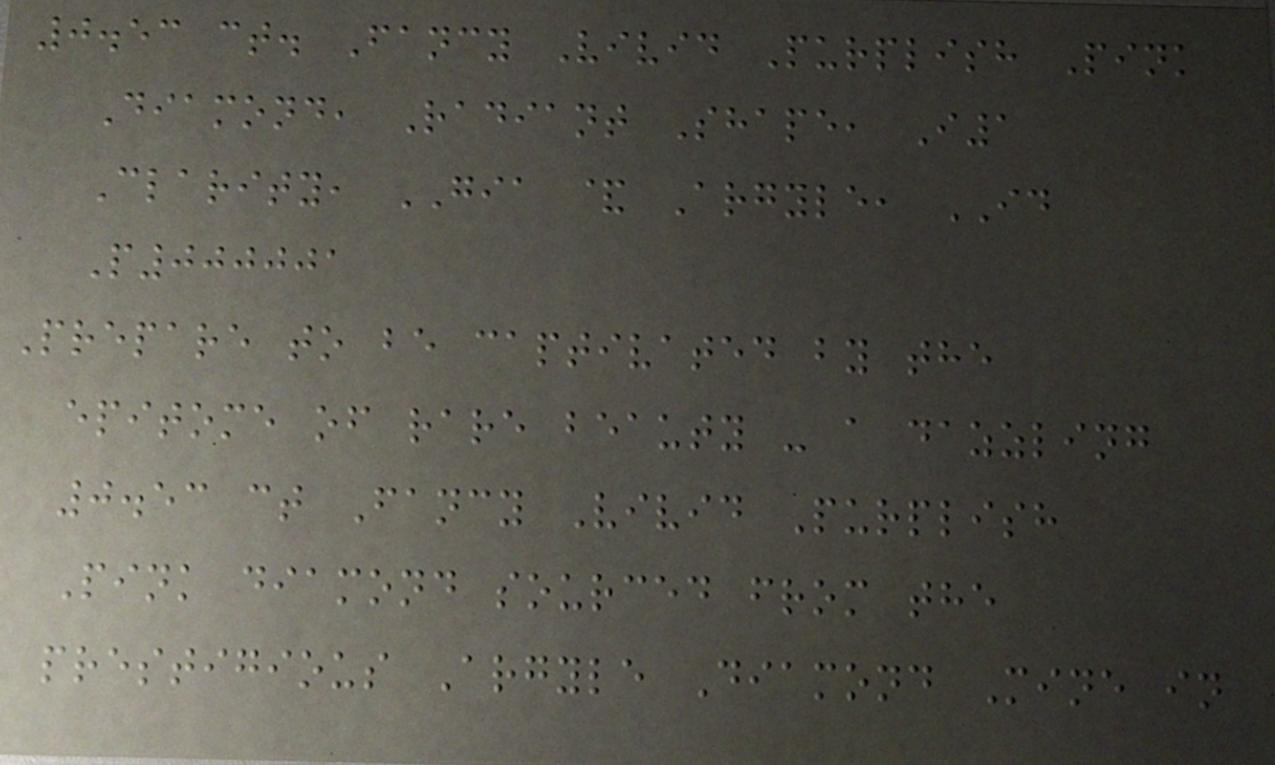0.53 ct. Fancy Vivid Purplish Pink
Diamond, Radiant Shape, I1
Clarity, GIA & Argyle, ID
P000001
Prepare to be captivated by the
epitome of rare beauty - a dazzling
0.53 ct Fancy Vivid Purplish
Pink diamond sourced from the
prestigious Argyle Diamond Mine in
